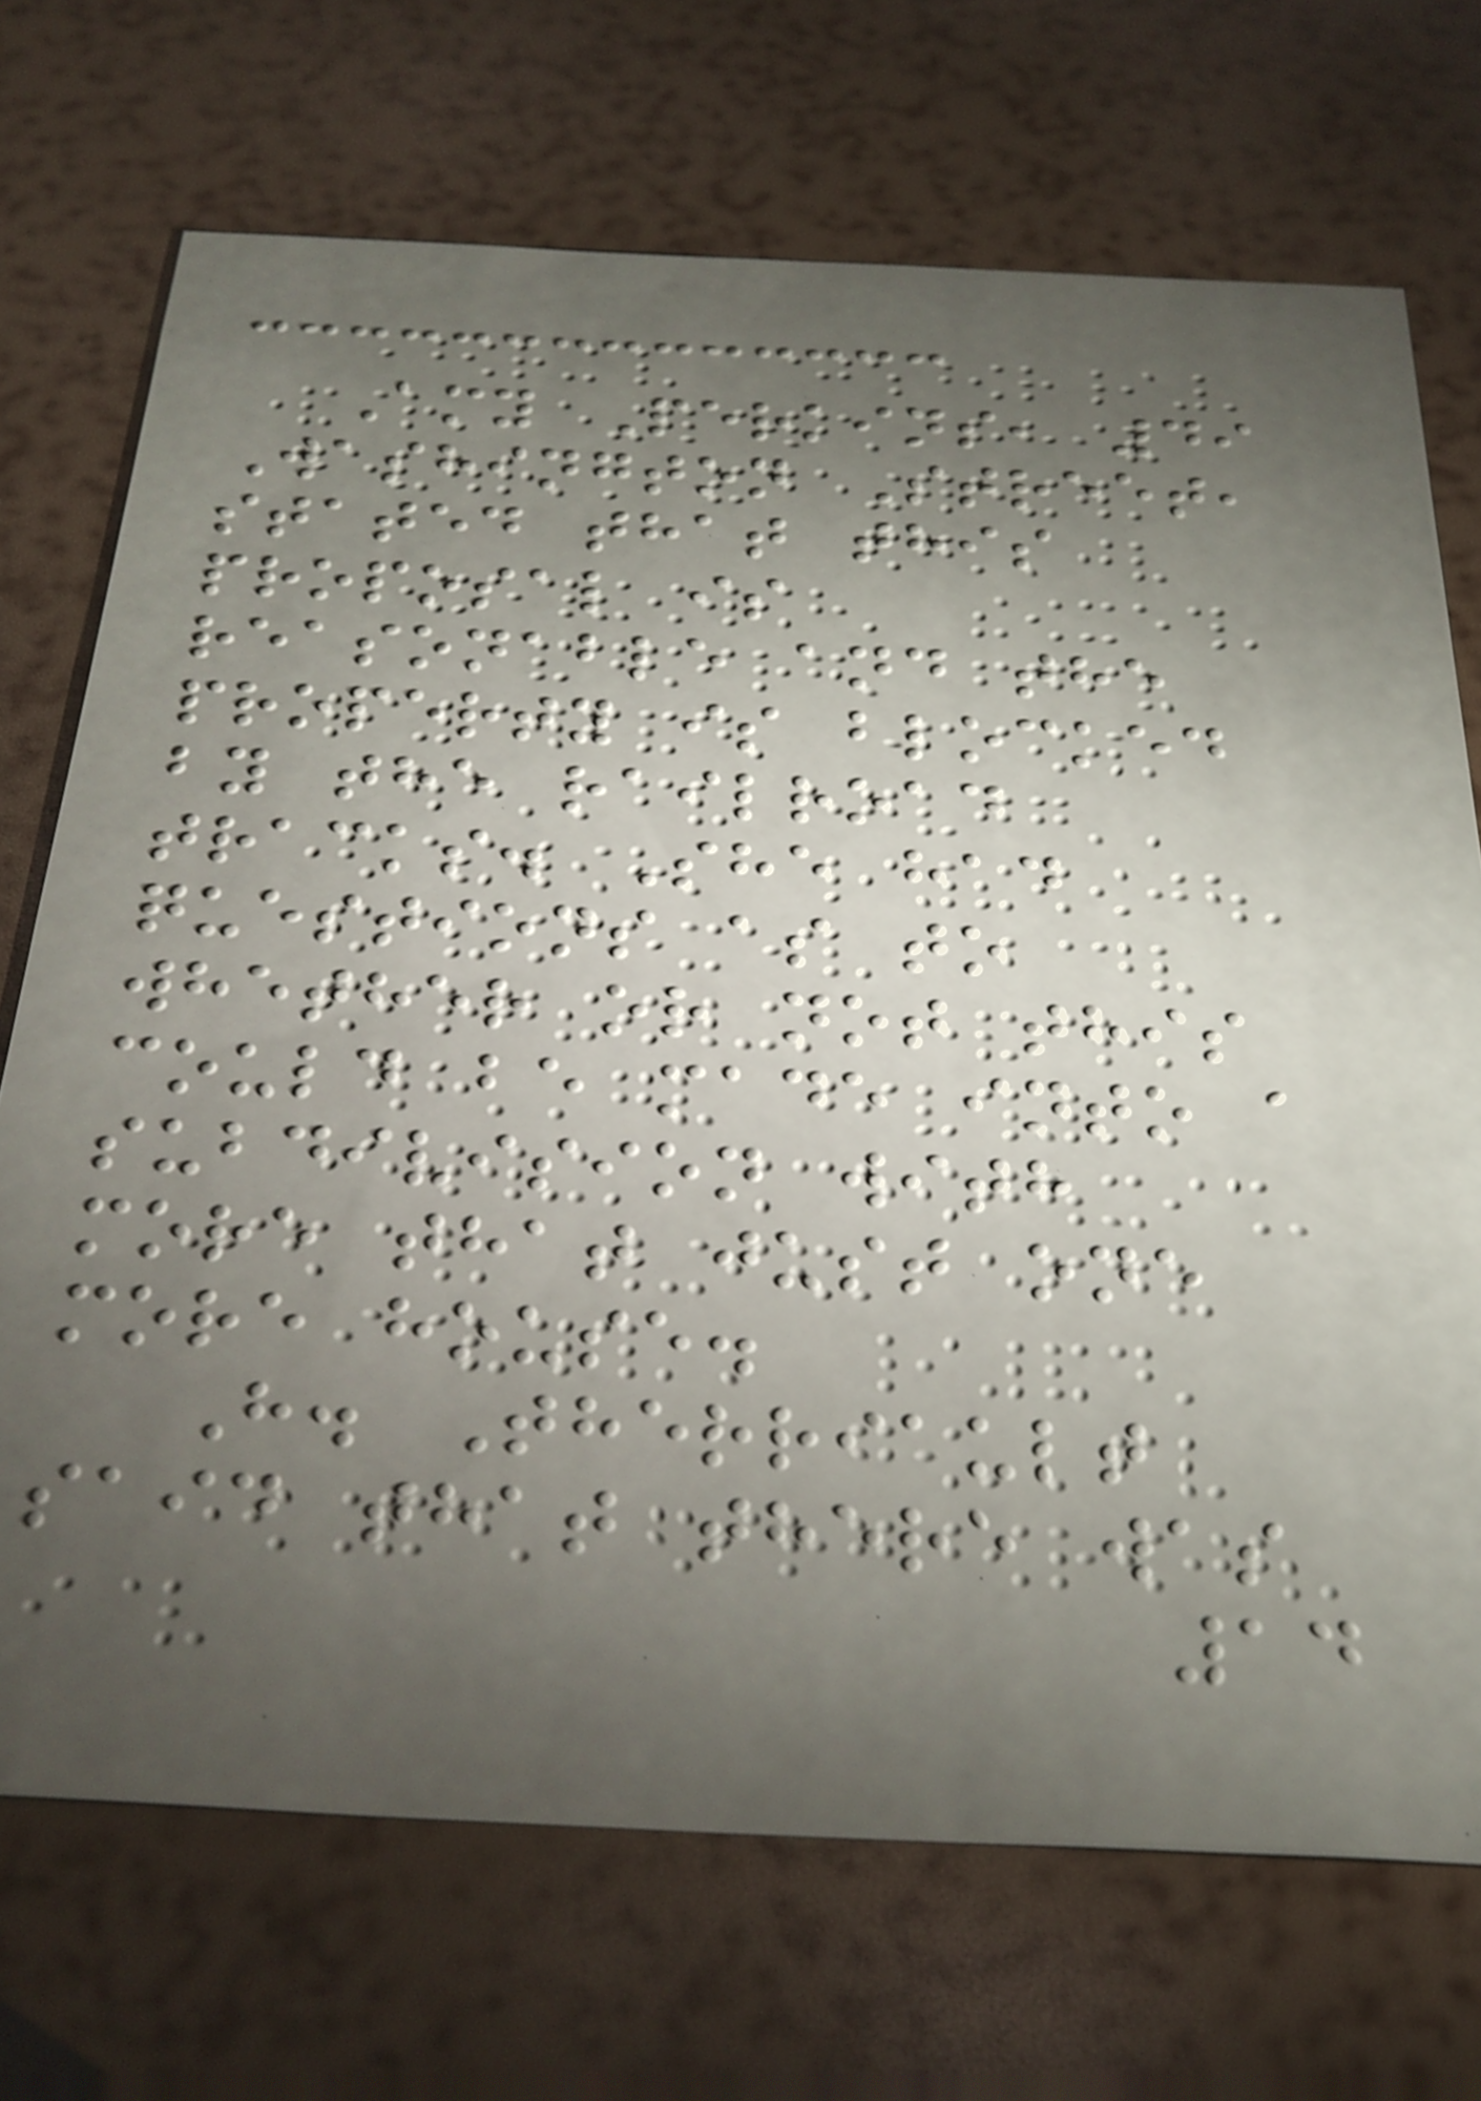Amy Perkins, 49
Washington Street,
stated that this
proposal is
reasonable and the
property is blocked
by the railroad
tracks. She had
questions as to
whether or not this
could be made into a
subdivision with
more that just one
more house.
H. Therriault
said that there was
14
